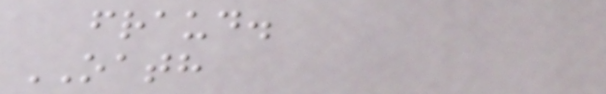fraud.
OATH
